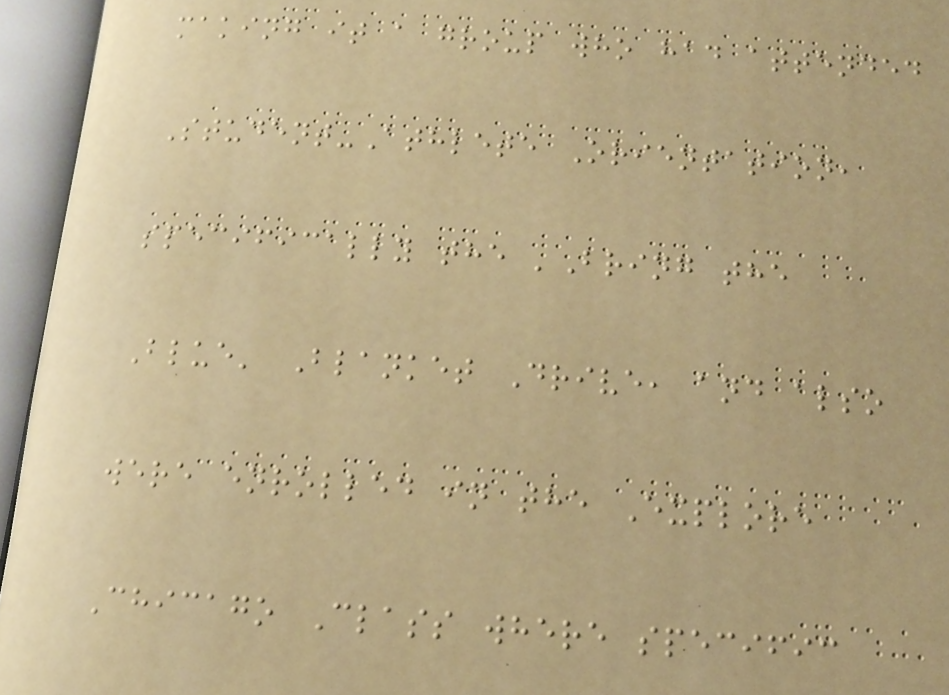making it a group who had attended
Student-Athlete Orientation,
specifically the 'Bring the
Blue' Blanket Drive, and also
were enrolled in the Explore
Chicago Class where specific
